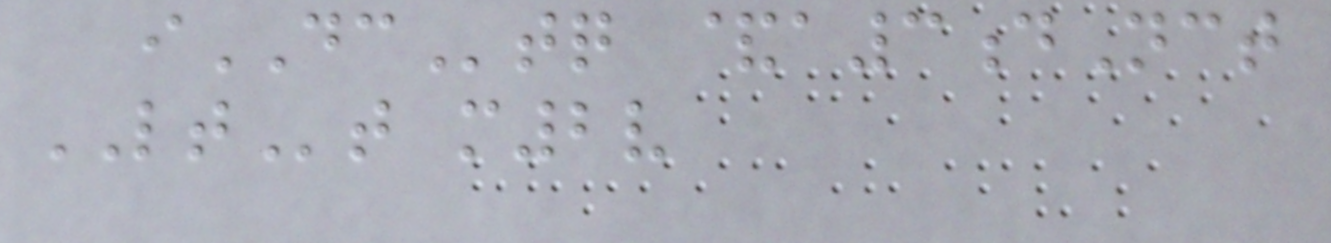iDCtq &a3dNct
LTt m2v
